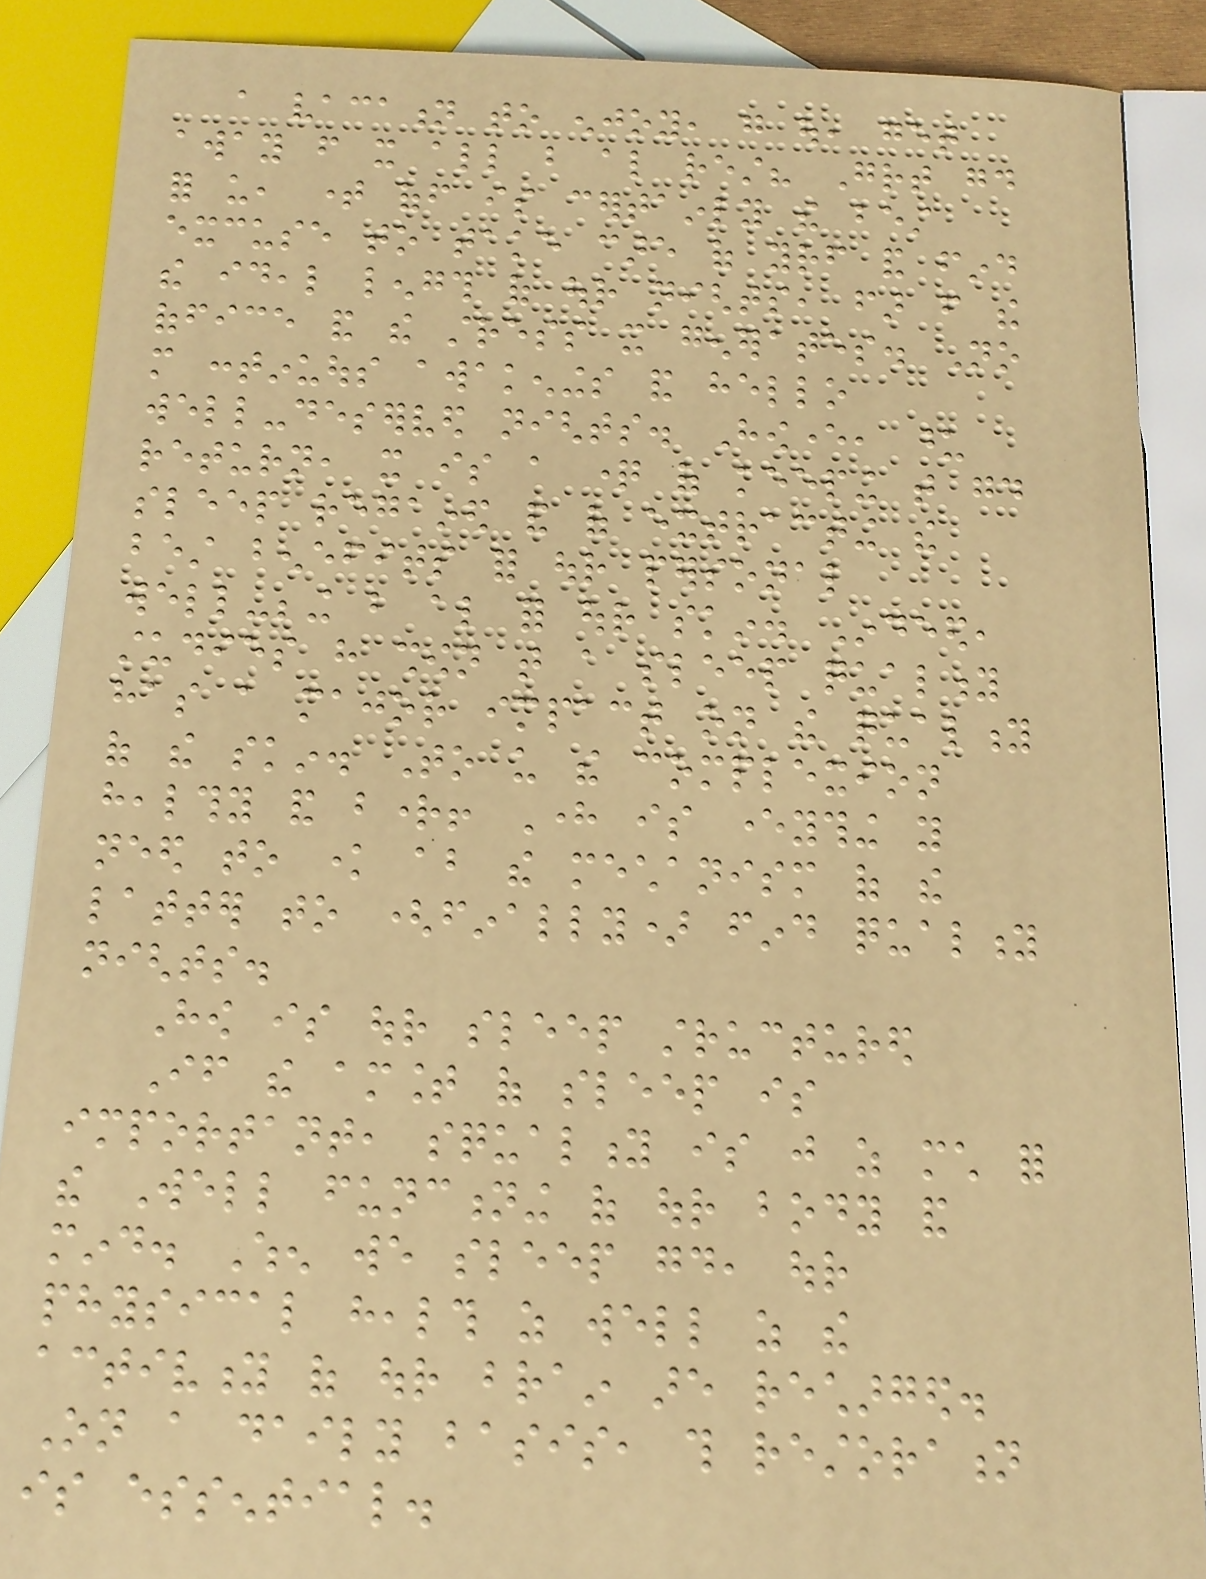a vacation to enjoy, go out, get
away from it all but also rest? Great good
for us, time off is certainly the best
excuse to take care of yourself and find
the ideal length of our nights, far from the
office and the stress it generates. No
more continuous awakenings and hello
well-deserved nights. However, upon
return, it is a question of keeping that good
sleep regained and of extracting the
best benefits for our personal
well-being but also for our skin. Indeed,
studies have shown that a sleep quality
has a major impact on the quality
of the skin. To us the complexion
healthy and bright! Here is everything you
need to know about the mechanism of the
latter to (finally) find quality
nights.
How is our sleep structured
If the amount of sleep is
important, squality is just as much for
the Well functioning of our body and
mind. When we sleep good, our
physical health as well as the
activity of our brain are recharged.
On a daily basis, this restoration
is essential.
